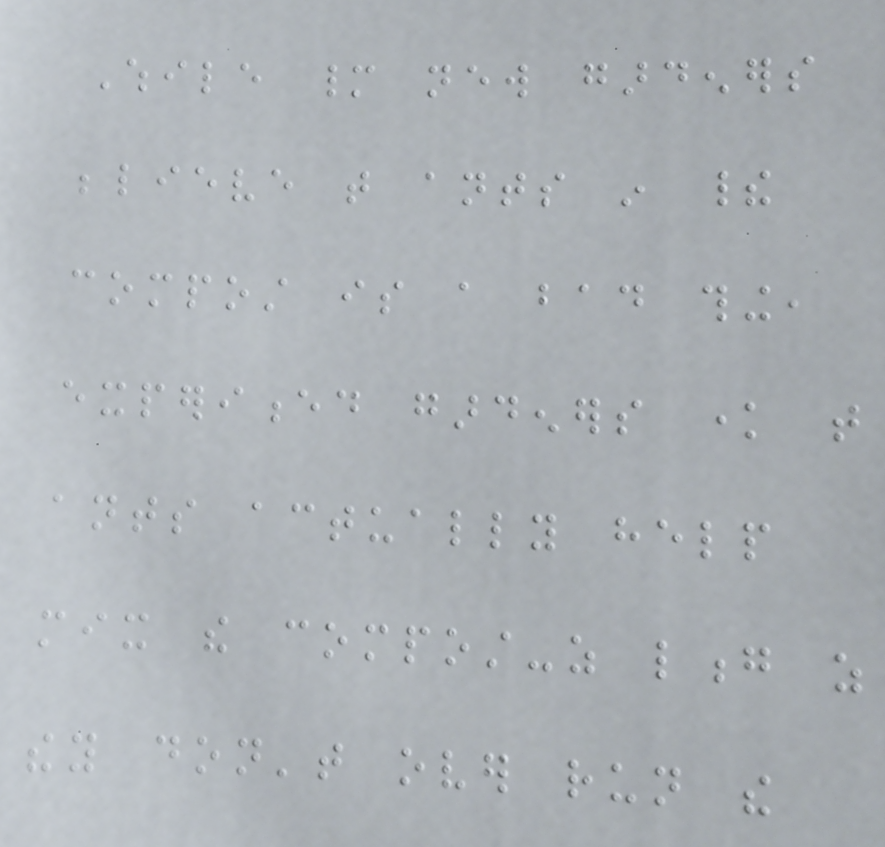While many new gardeners
believe that ants in their
compost is a bad thing,
experienced gardeners know that
ants actually help
mix the compost-as long as
they don't over run the
